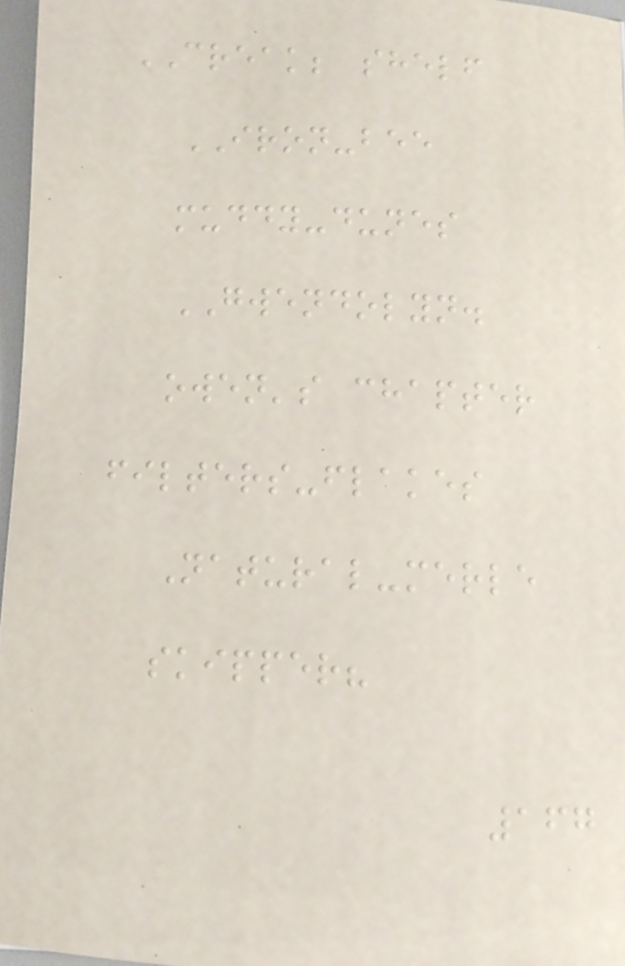CREAK; shelf
IRON-bee
muddy-dunes
GWENDOLYN.
owen's chapter
filters-flakes
Natural-merle
skipper?
167
